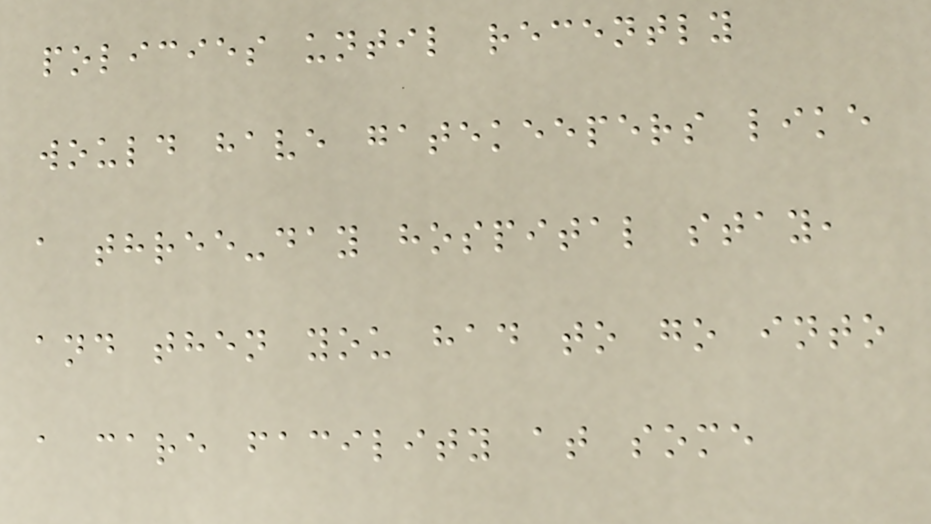policies until recently
would have gatekeepers like
a three-day hospital stay,
and then you had to go into
a care facility at some
